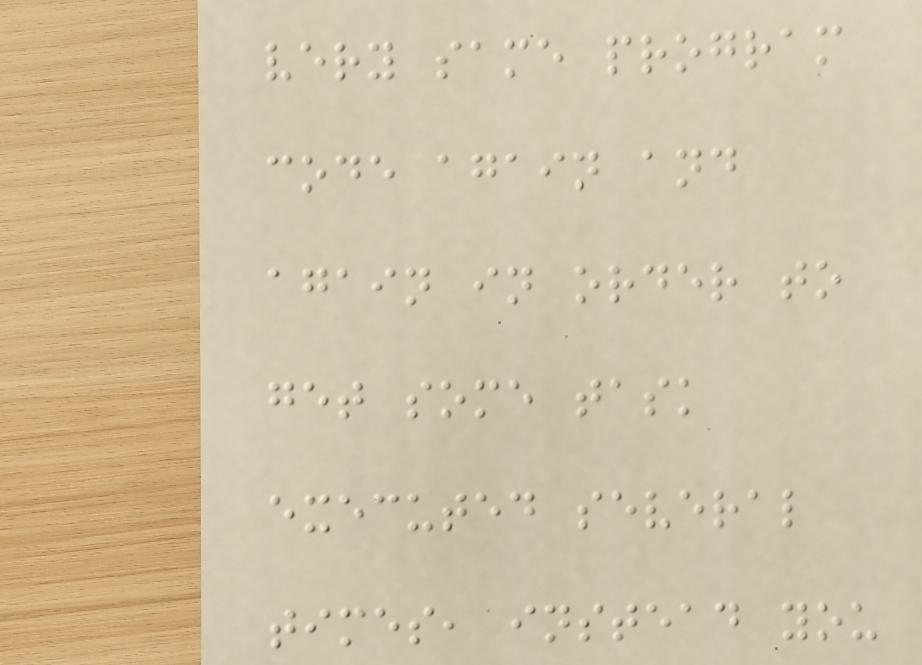very same program
code again and
again in order to
get some task
executed several
times, instead you
